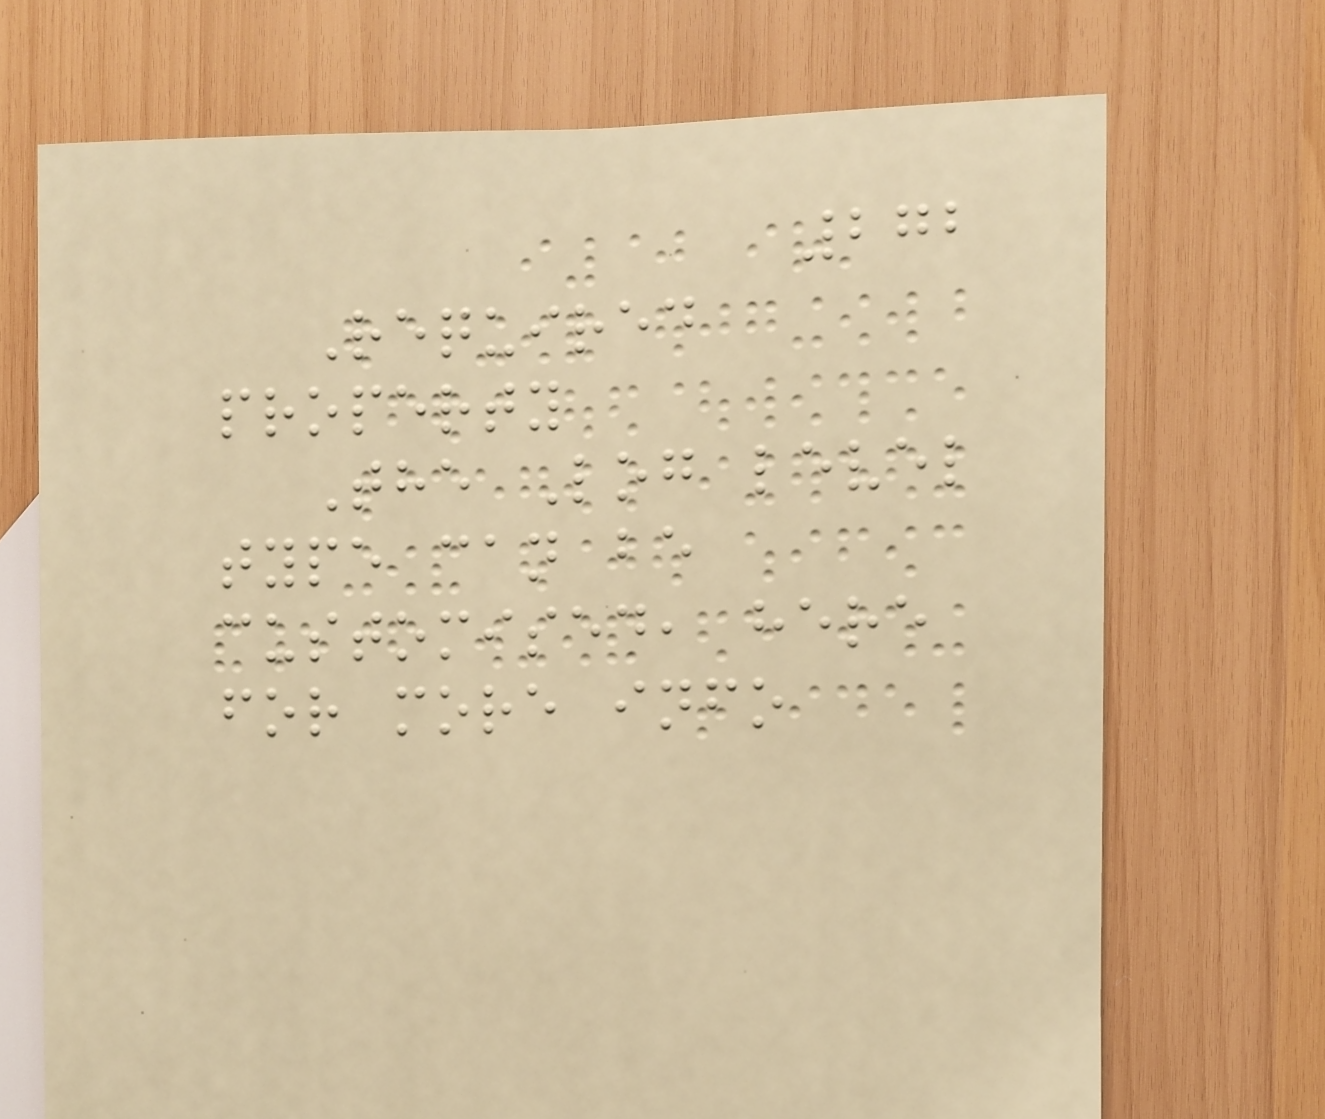272
Required
property
The Log level
type can be
customised, here
for more info
